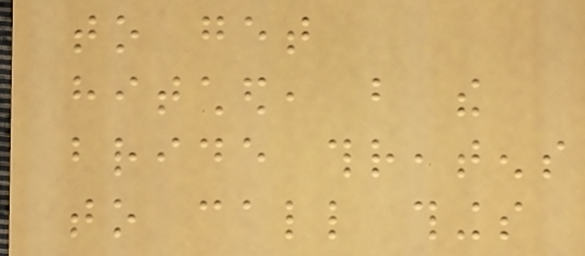to get
hitched, but the
bride threatens
to call things
